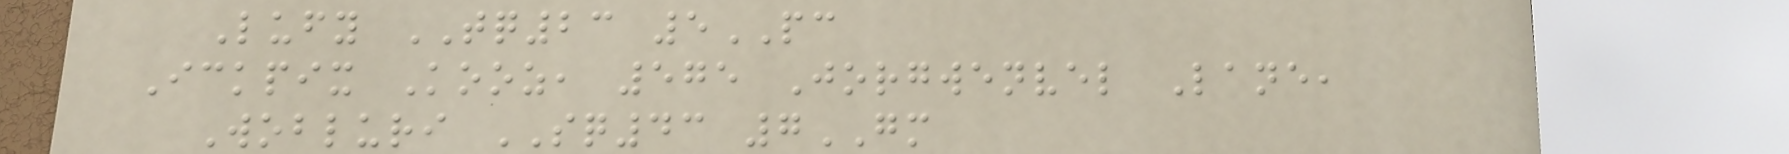Lufy TQ23 5PC
Ickpix Kooz, 575 Jorgwenvel Lane,
Wobluri SQ43 7GM
